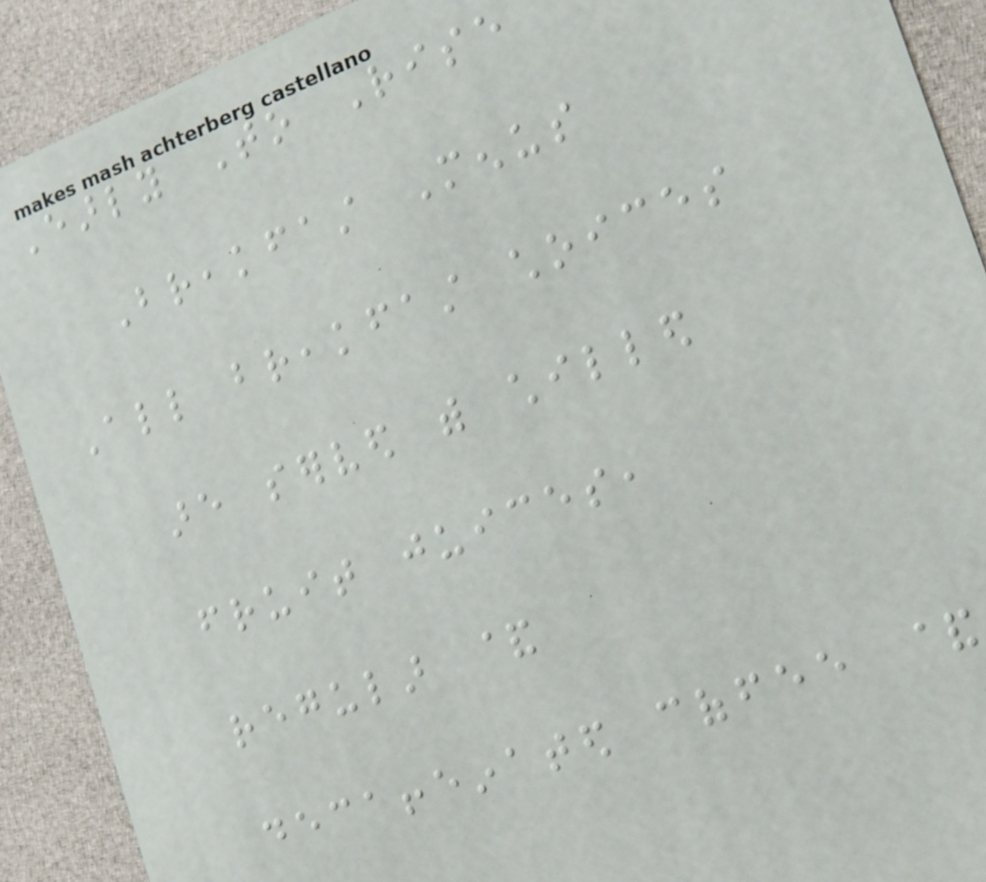Early To Rise
Breakfast Menus
All breakfast choices
are served with chilled
fruit juices,
regular &
decaffeinated coffee &
